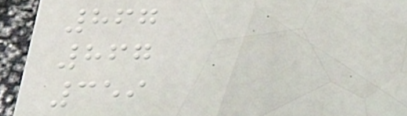867
867
359
